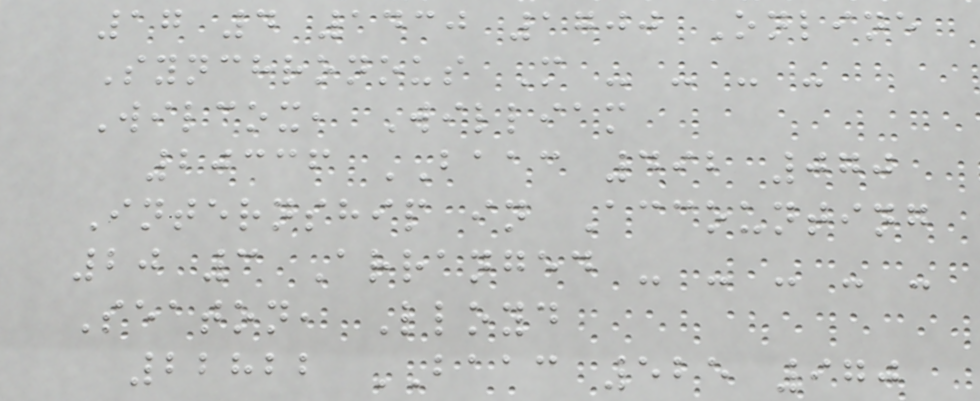17 4 1430 1700 Online
Synchronous M - - - -
Wilcox, William
20336 BAAC 492 070
Internship in Accounting
20 3 Arranged - - - - -
Seaton, Lloyd
22822 BAAC 525 970
